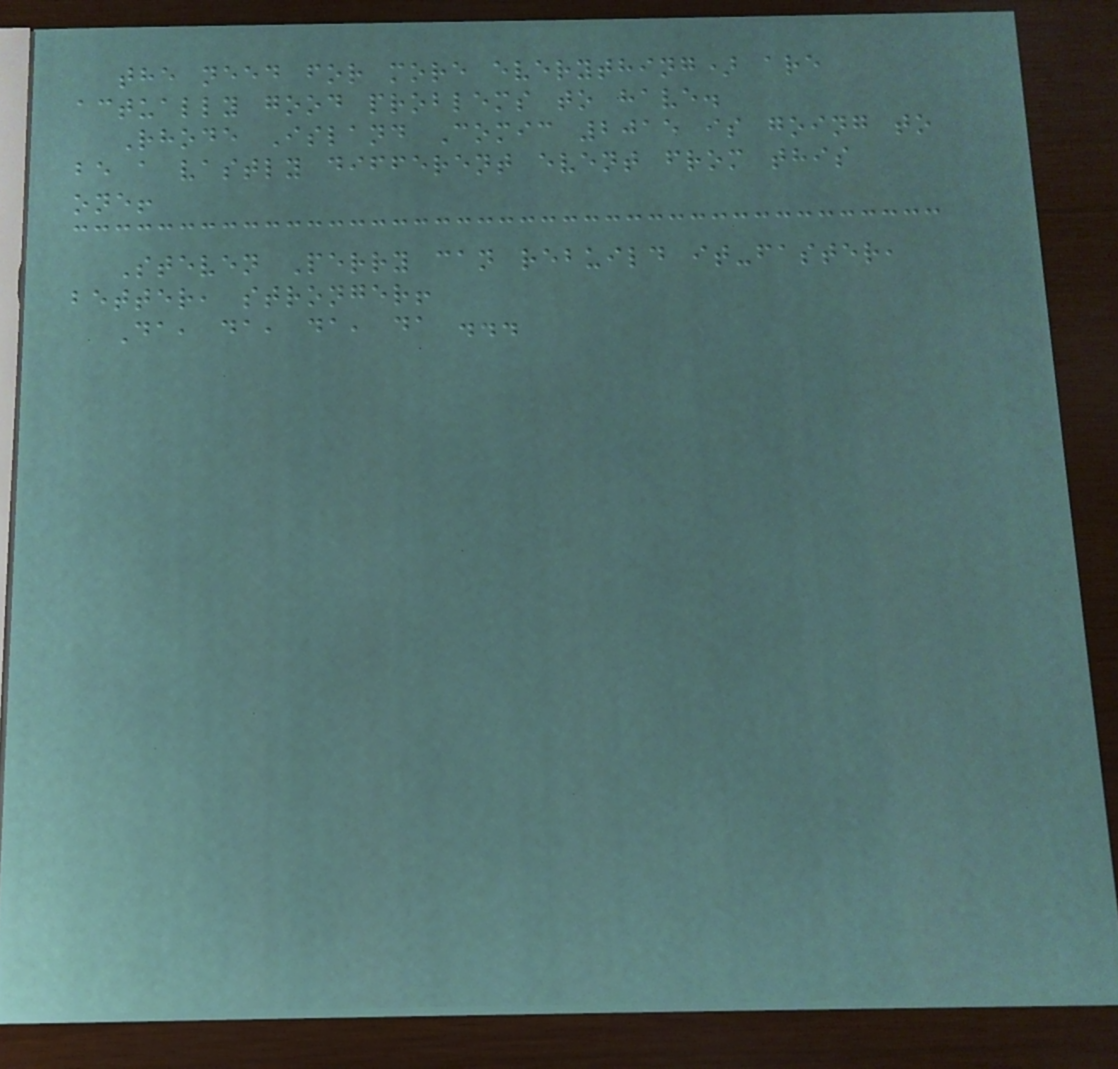the need for more everything) are
actually good problems to have.
Rhode Island Comic 2015 is going to
be a vastly different event from this
one!
Steven Perry can rebuild it-faster,
better, stronger!
Da, da, da, da ...
